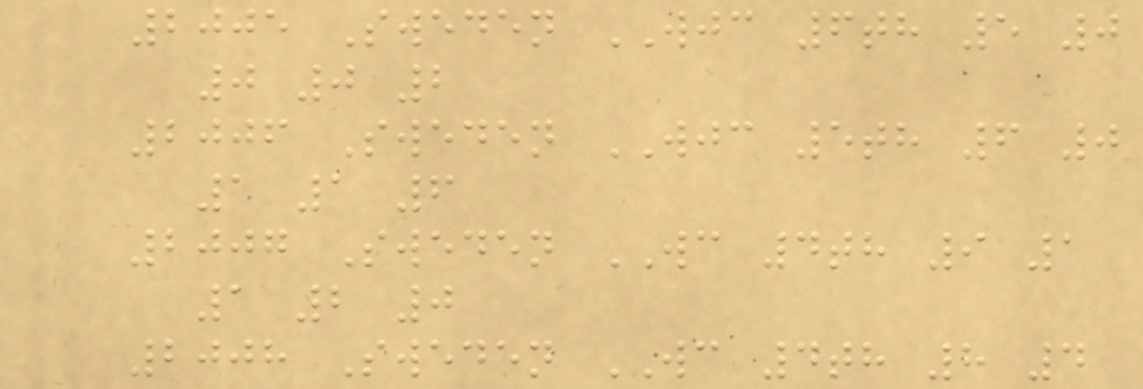2005 Sweden WJC 6th 5 0
0 0 2
2006 Sweden WJC 5th 6 0
1 1 6
2007 Sweden WC 4th 9 1
1 2 0
2008 Sweden WC 4th 8 4
